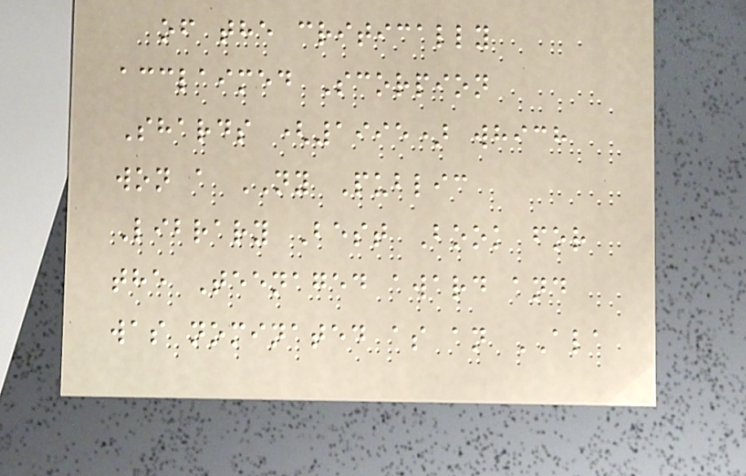of the critically
acclaimed Scorpion
Shards (1995) which
won a NY Public
Library Best Book for
the Teenaged award and
was nominated as an ALA
